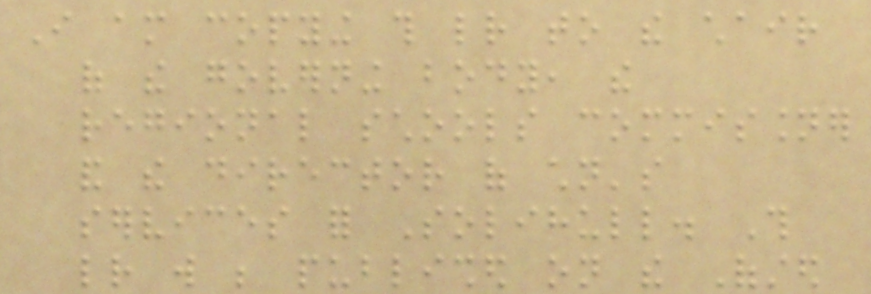I am copying this letter to the chair
of the governing body, the
regional schools commissioner
and the director of children's
services for Solihull. This
letter will be published on the Ofsted
